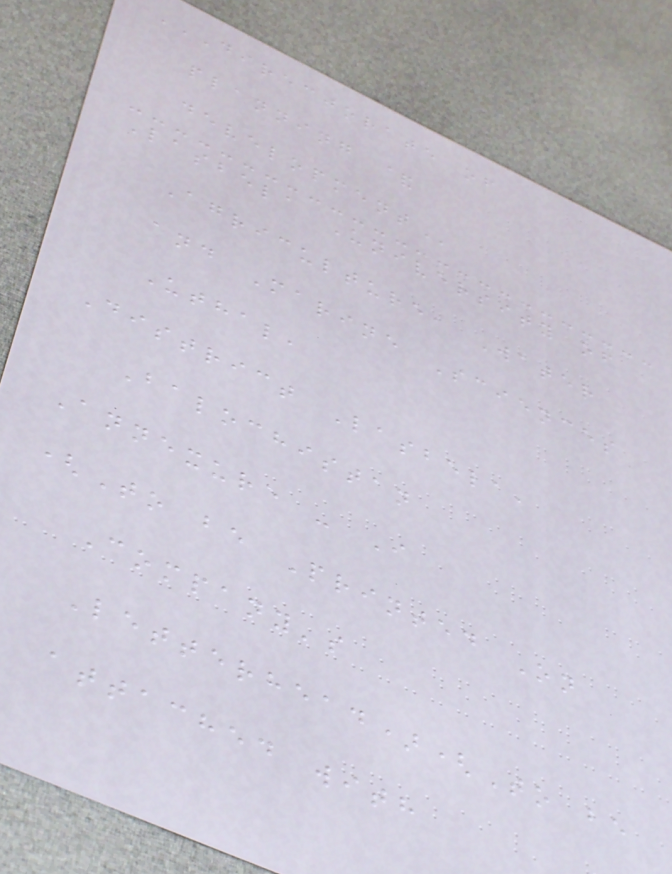DIRECTORATE OF
PLANNING &
DEVELOPMENT
Lasbela University of
Agriculture, Water
and Marine Sciences
Uthal,
District Lasbela,
Balochistan
Annexure - I
(To be Printed On
Company's
Letterhead)(To be
attached with
